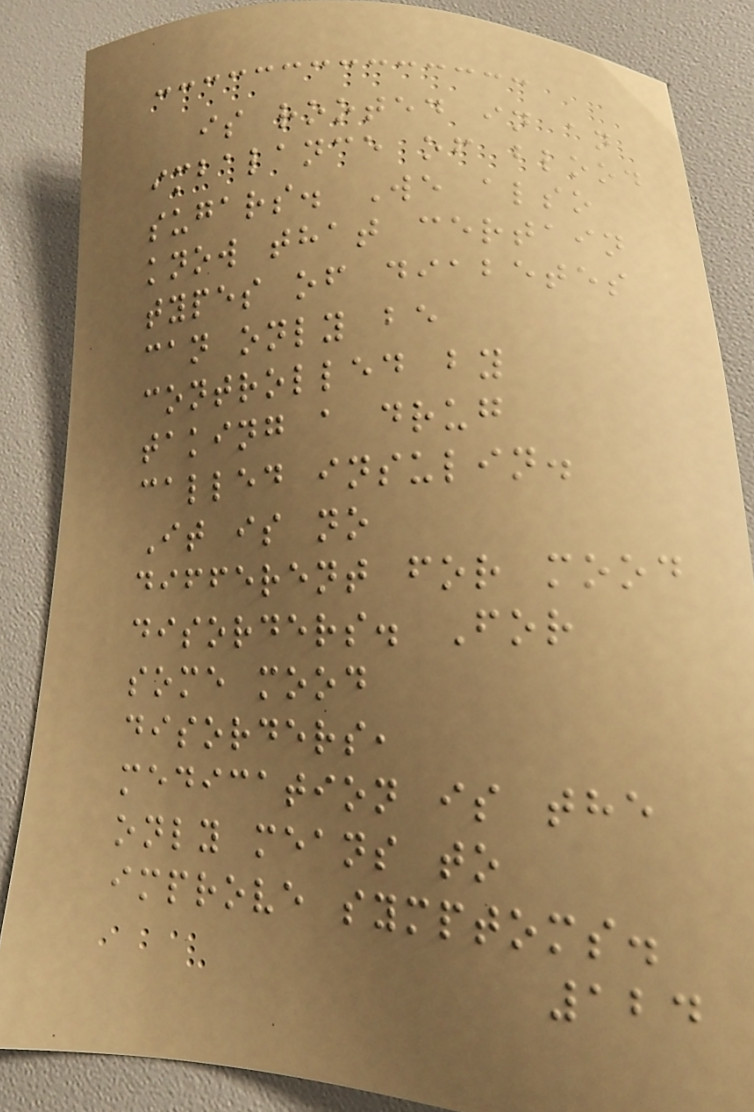is rooted in an
imbalance of blood
sugars. We also
know that certain
types of diabetes
can only be
controlled by
taking a drug
called insulin.
It is no
different for mood
disorders. For
some mood
disorders,
medication is the
only means to
improve symptoms.
124
